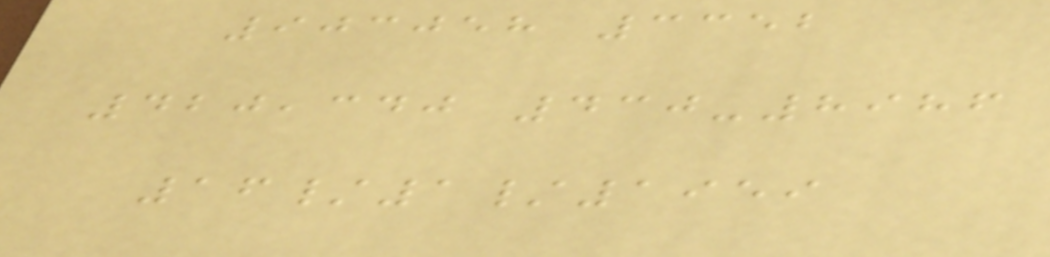903058 3352
420,340 430-8986
16/1/1959
